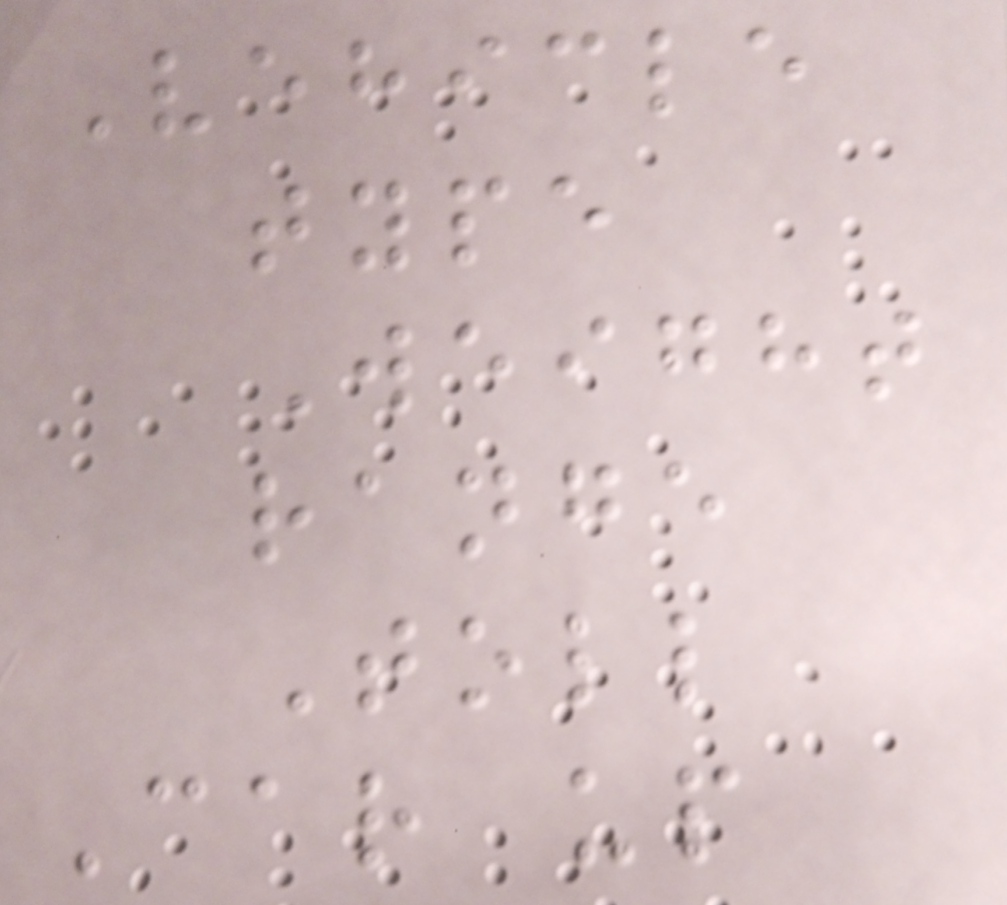Vehicle
type
Weight
range
Toll
Car up
